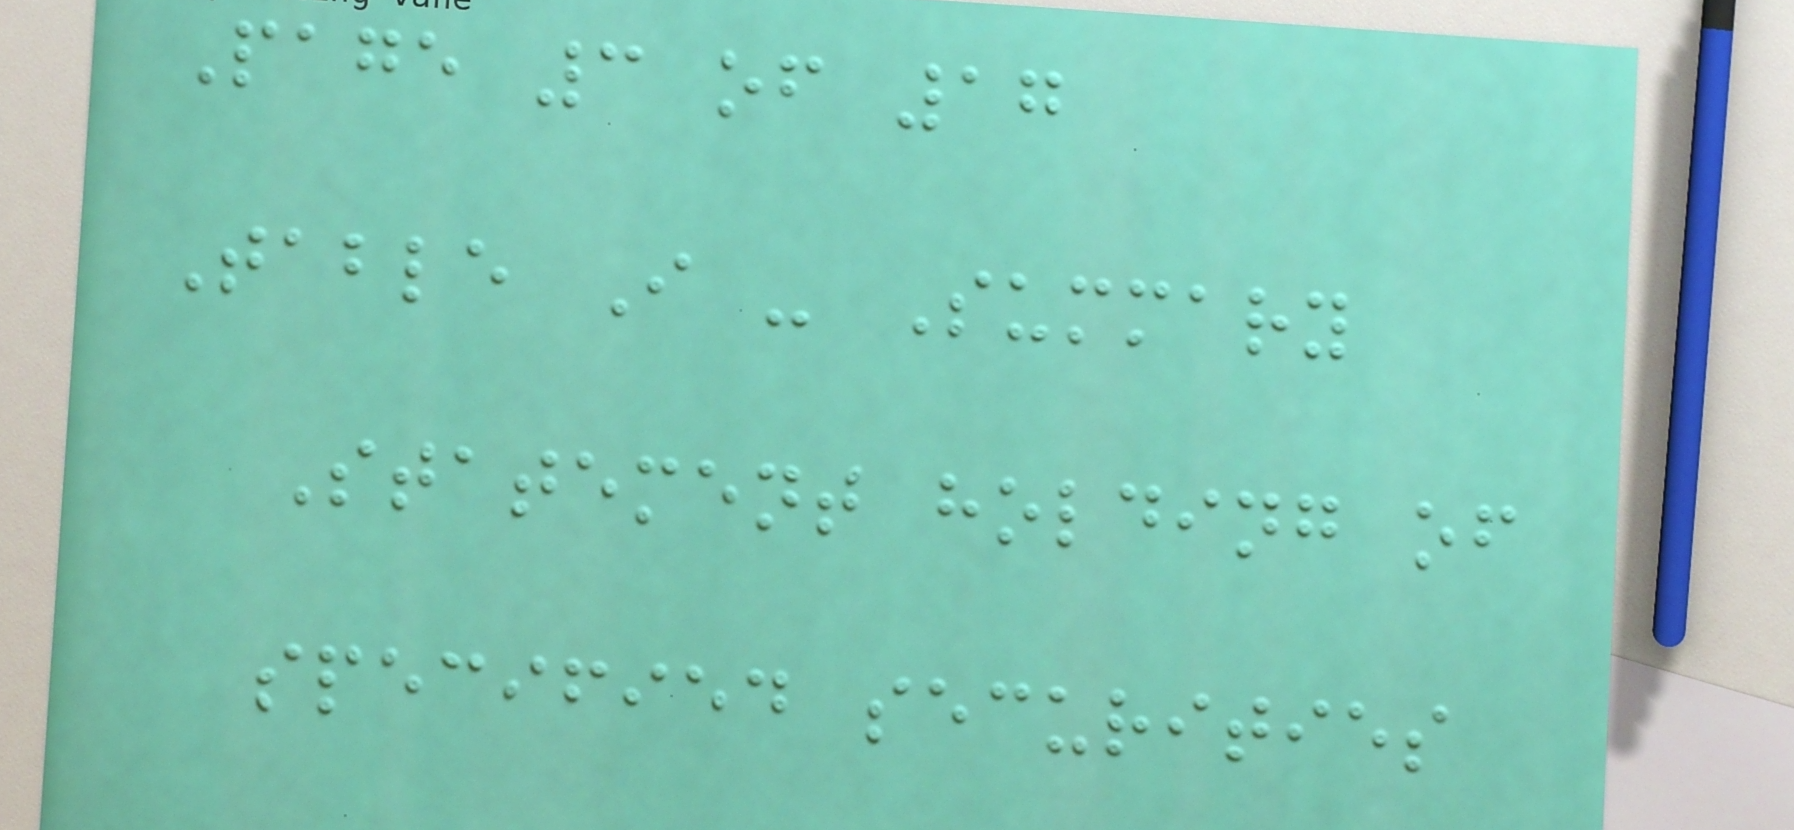Page 3 of 17
Table I - Summary
Statement holding of
specified securities
